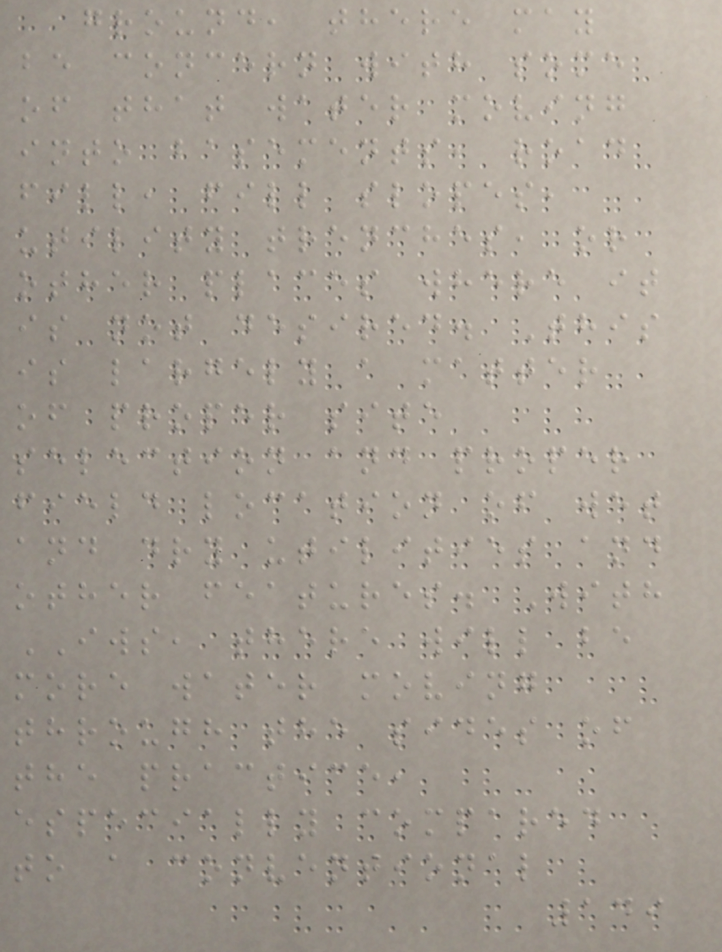ground, there may
be concern with some
of that water moving
into basements, road
fill, fill slopes,
utility trenches, or
other places where it
is not desired. This
is largely a matter
of proper site
selection and proper
field location of wet
and dry utilities and
other features. With
IWS, there will be
more water moving
through the sides of
the practice,
especially compared
to a conventional
149
